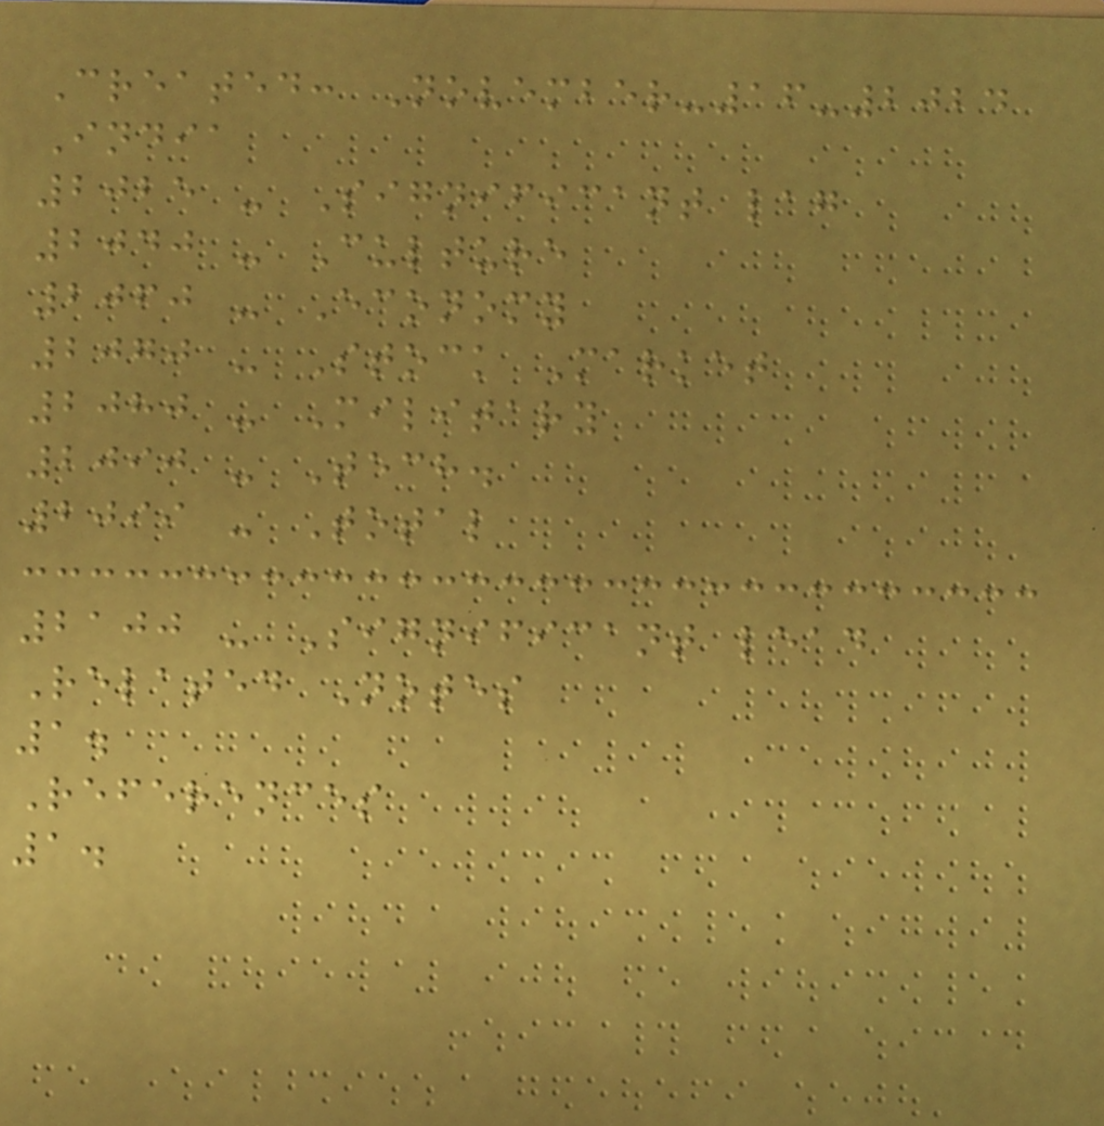Created: November-16-2024
India
2025 - Significant lag
2040 - Culture
2060 - Economy
2070 - Stock Market
2080 - Military
2090 - Tech.
2099 - Total
2100 - Significant lead
Related Notes
1.
References
1.
